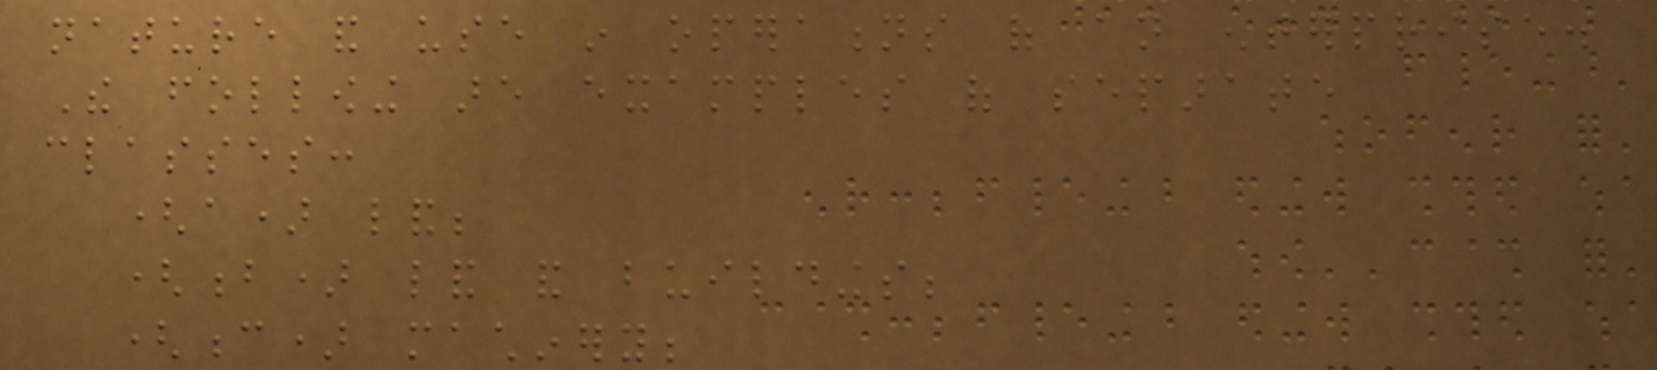nature and use in operations of an enterprise.
The following are examples of separate
classes:
(a) land;
(b) land and buildings;
(c) machinery;
